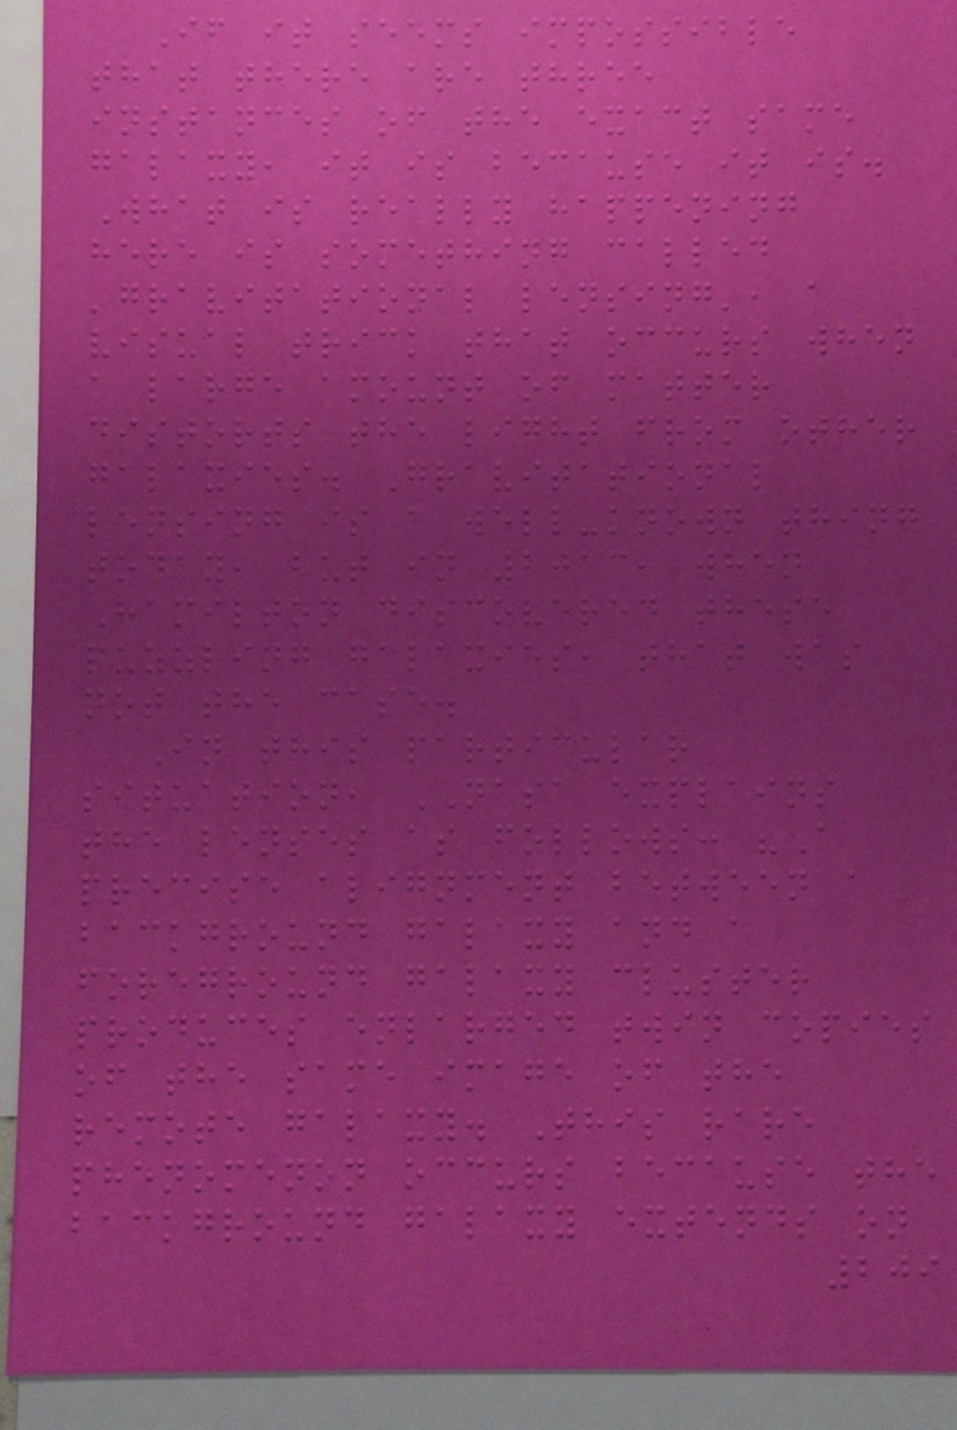If it seems impossible
that there are three
instances of the exact same
galaxy, it is because it is.
What is really happening
here is something called
'gravitational lensing', a
visual trick that occurs when
a large amount of matter
distorts the light from other
galaxies. Gravitational
lensing is a well-known thing
today, but in 2013, when
Hamilton discovered these
puzzling galaxies, that was
not the case.
In this particular
situation, NASA explains
the lenses as follows: "A
precise alignment between a
background galaxy and a
foreground galaxy cluster
produces enlarged twin copies
of the same image of the
remote galaxy. This rare
phenomenon occurs because the
background galaxy extends on
209
